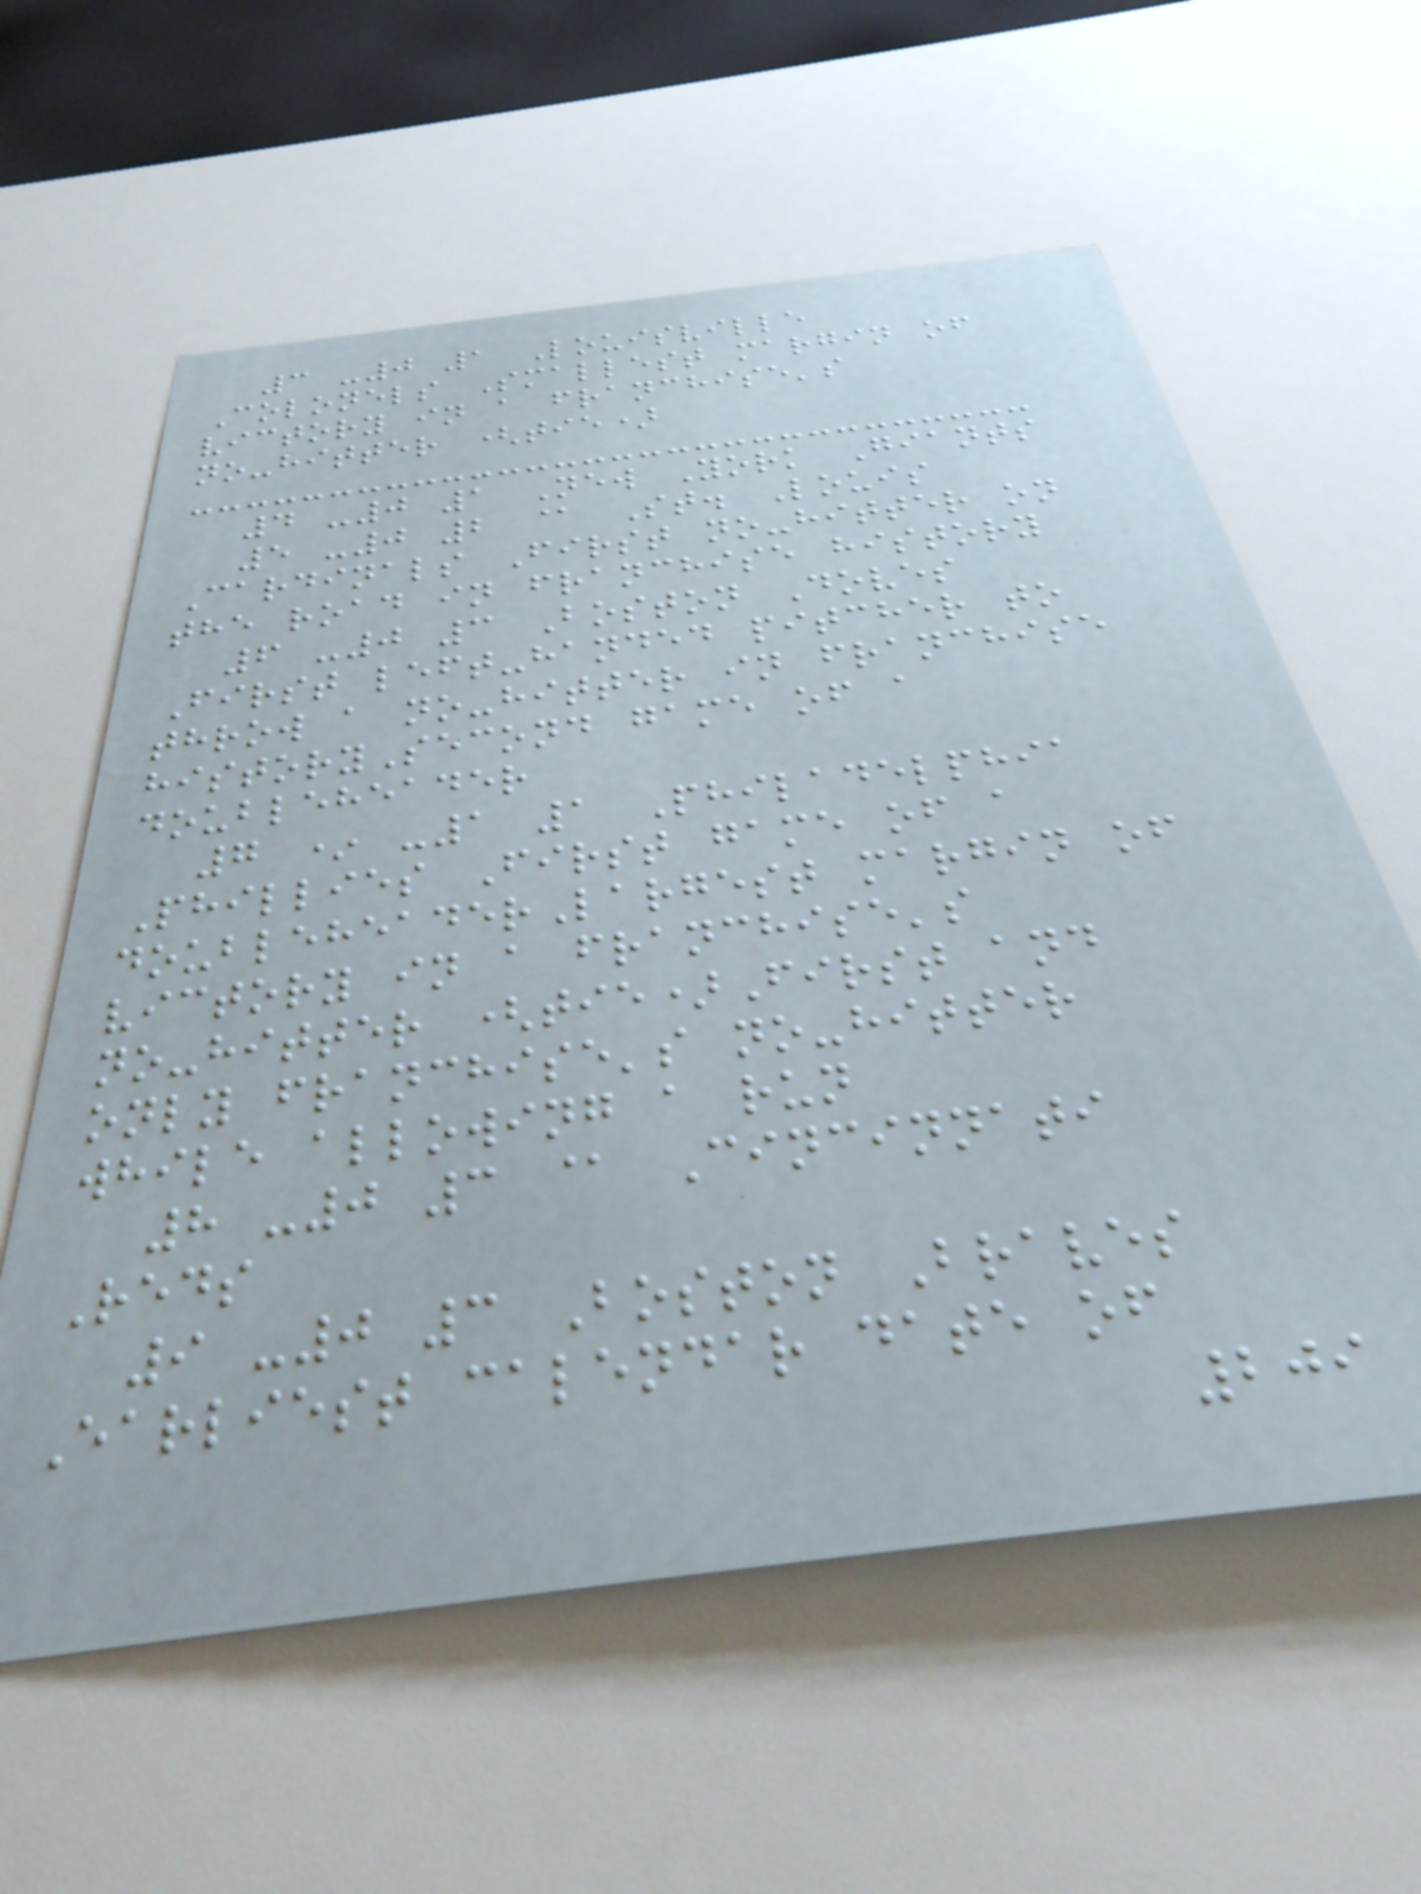3 -0 1 Louisville
Colonels Smallest margin of
victory in a franchise's
no-hitter (tie)
4 -0 1 New York Giants
5 -0 2 @ St. Louis
Cardinals First no-hitter on
the road in franchise history
6 -0 3 Boston Doves
First left-handed pitcher to
throw a no-hitter in franchise
historySecond game of a
doubleheader
7 * -1 1 Philadelphia
Phillies First game of a
doubleheaderLargest margin of
victory in a franchise's
no-hitter (tie)First and
only franchise's no-hitter
while allowing a run
8 -0 3 @ Cincinnati
Reds
9 -0 3 Boston Braves
Earliest calendar date of
209
